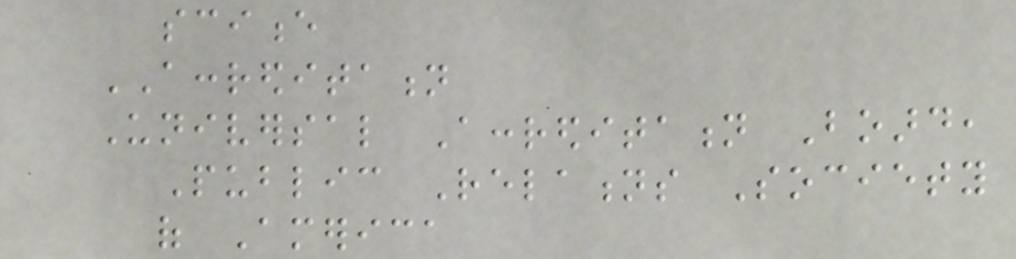science
ACCREDITATION
Universal Accreditation Board,
Public Relations Society
of America
